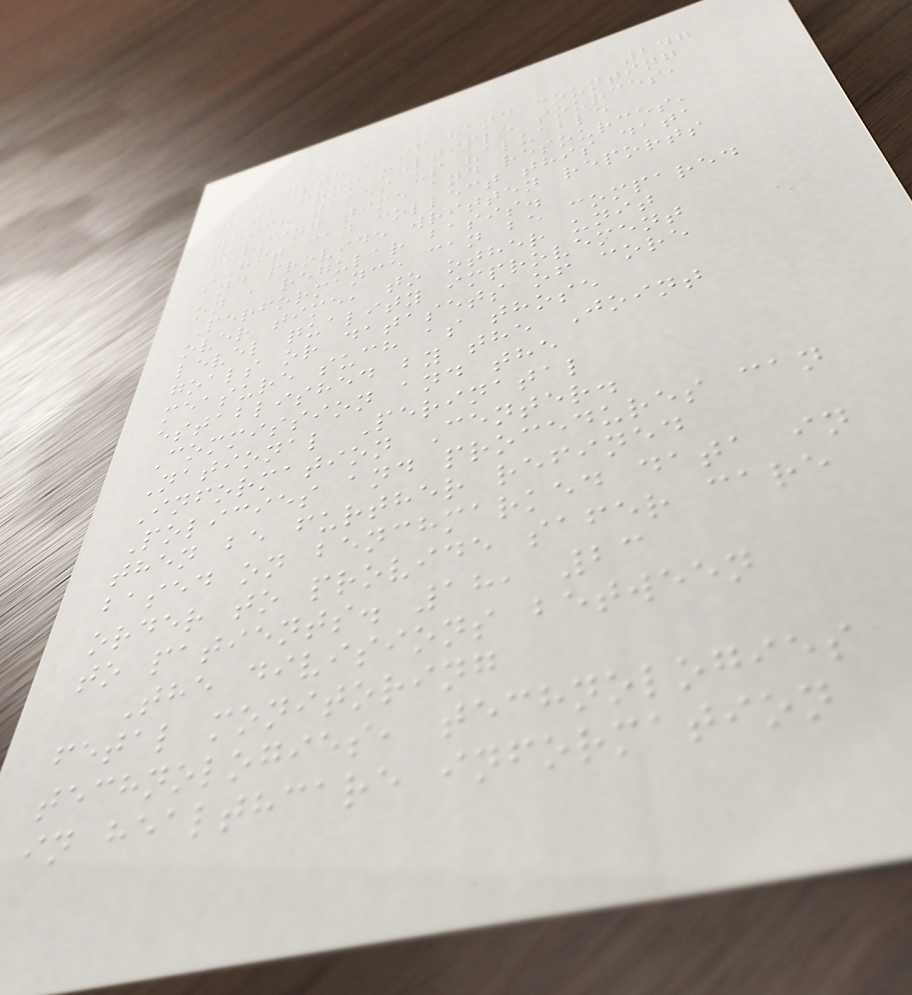247
Instead of hand counting
data from multiple sources,
which takes up valuable
nursing time and resources,
HIT can collect this data
and provide written reports
on a regular basis.
Performance can be compared
over time, to other unit
level quality improvement
goals or datasets of core
measure such as those
established by the Joint
Commission and the
National Perinatal
Information Center.
Policies and procedures can
then be further refined
based on benchmarked data in
order to provide safer care
to patients. 18, 23
The divisions between
fetal monitoring
technologies, technologies
in healthcare information
